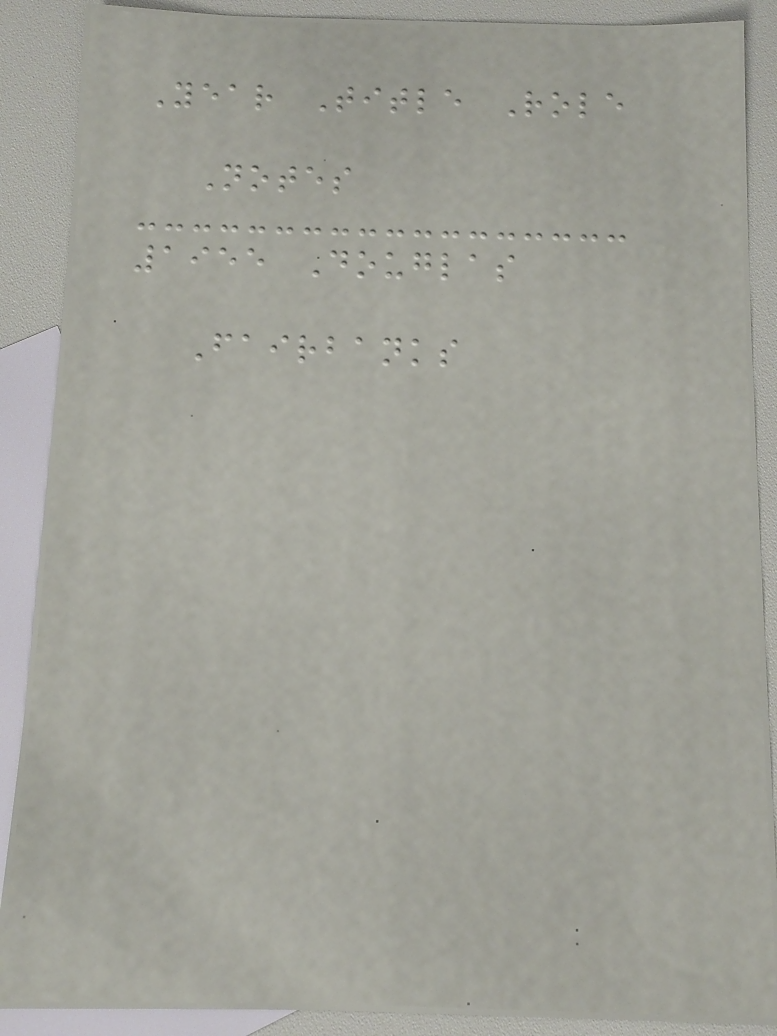Year Title Role
Notes
1955 Douglas
Fairbanks
